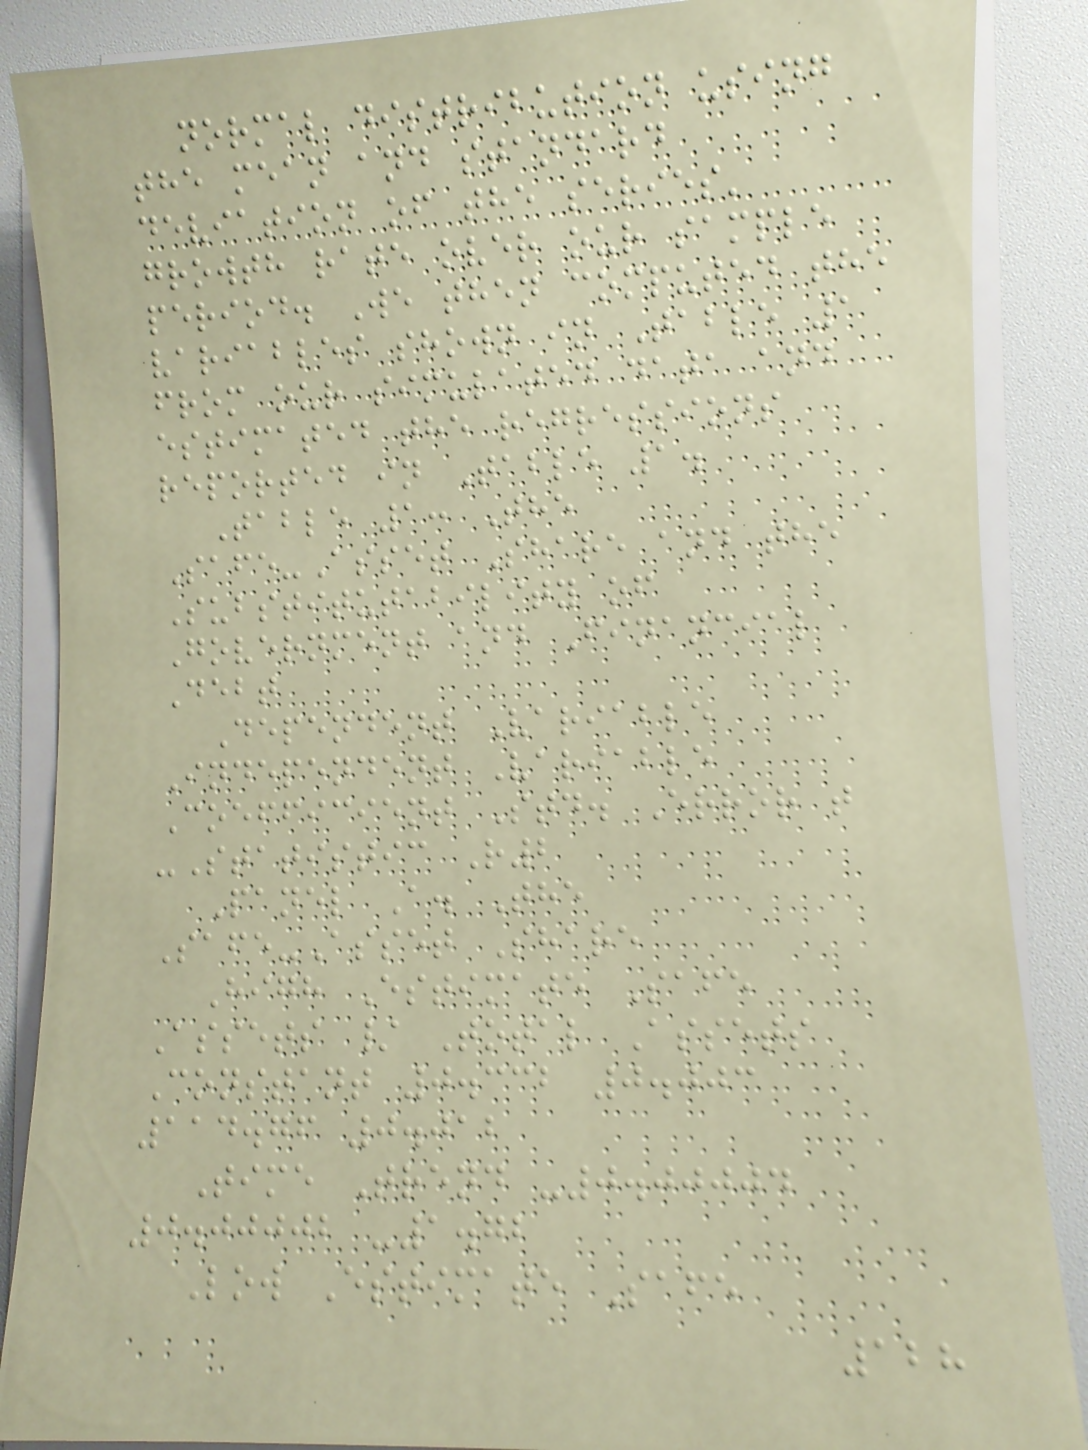normal distribution using
the mean and standard
deviation of the series'
growth rate over our sample
period. We then computed the
variables shown in Table 1
from our simulated data and
estimated the regressions
reported in Table 1.
Table 1: The
Safe-Asset Share and the
Substitutability of
Government and Financial
Debt
Dependent Variable
Independent Variable
Coefficient Std. Error t
-Statistic R2
Panel A. The
Safe-Asset Share
High Estimate Safe
Assets / Total Assets
Constant 0.332 0.003
114.76 0.012
Time Trend -0.00004
0.00002 -1.72
Low Estimate Safe
128
